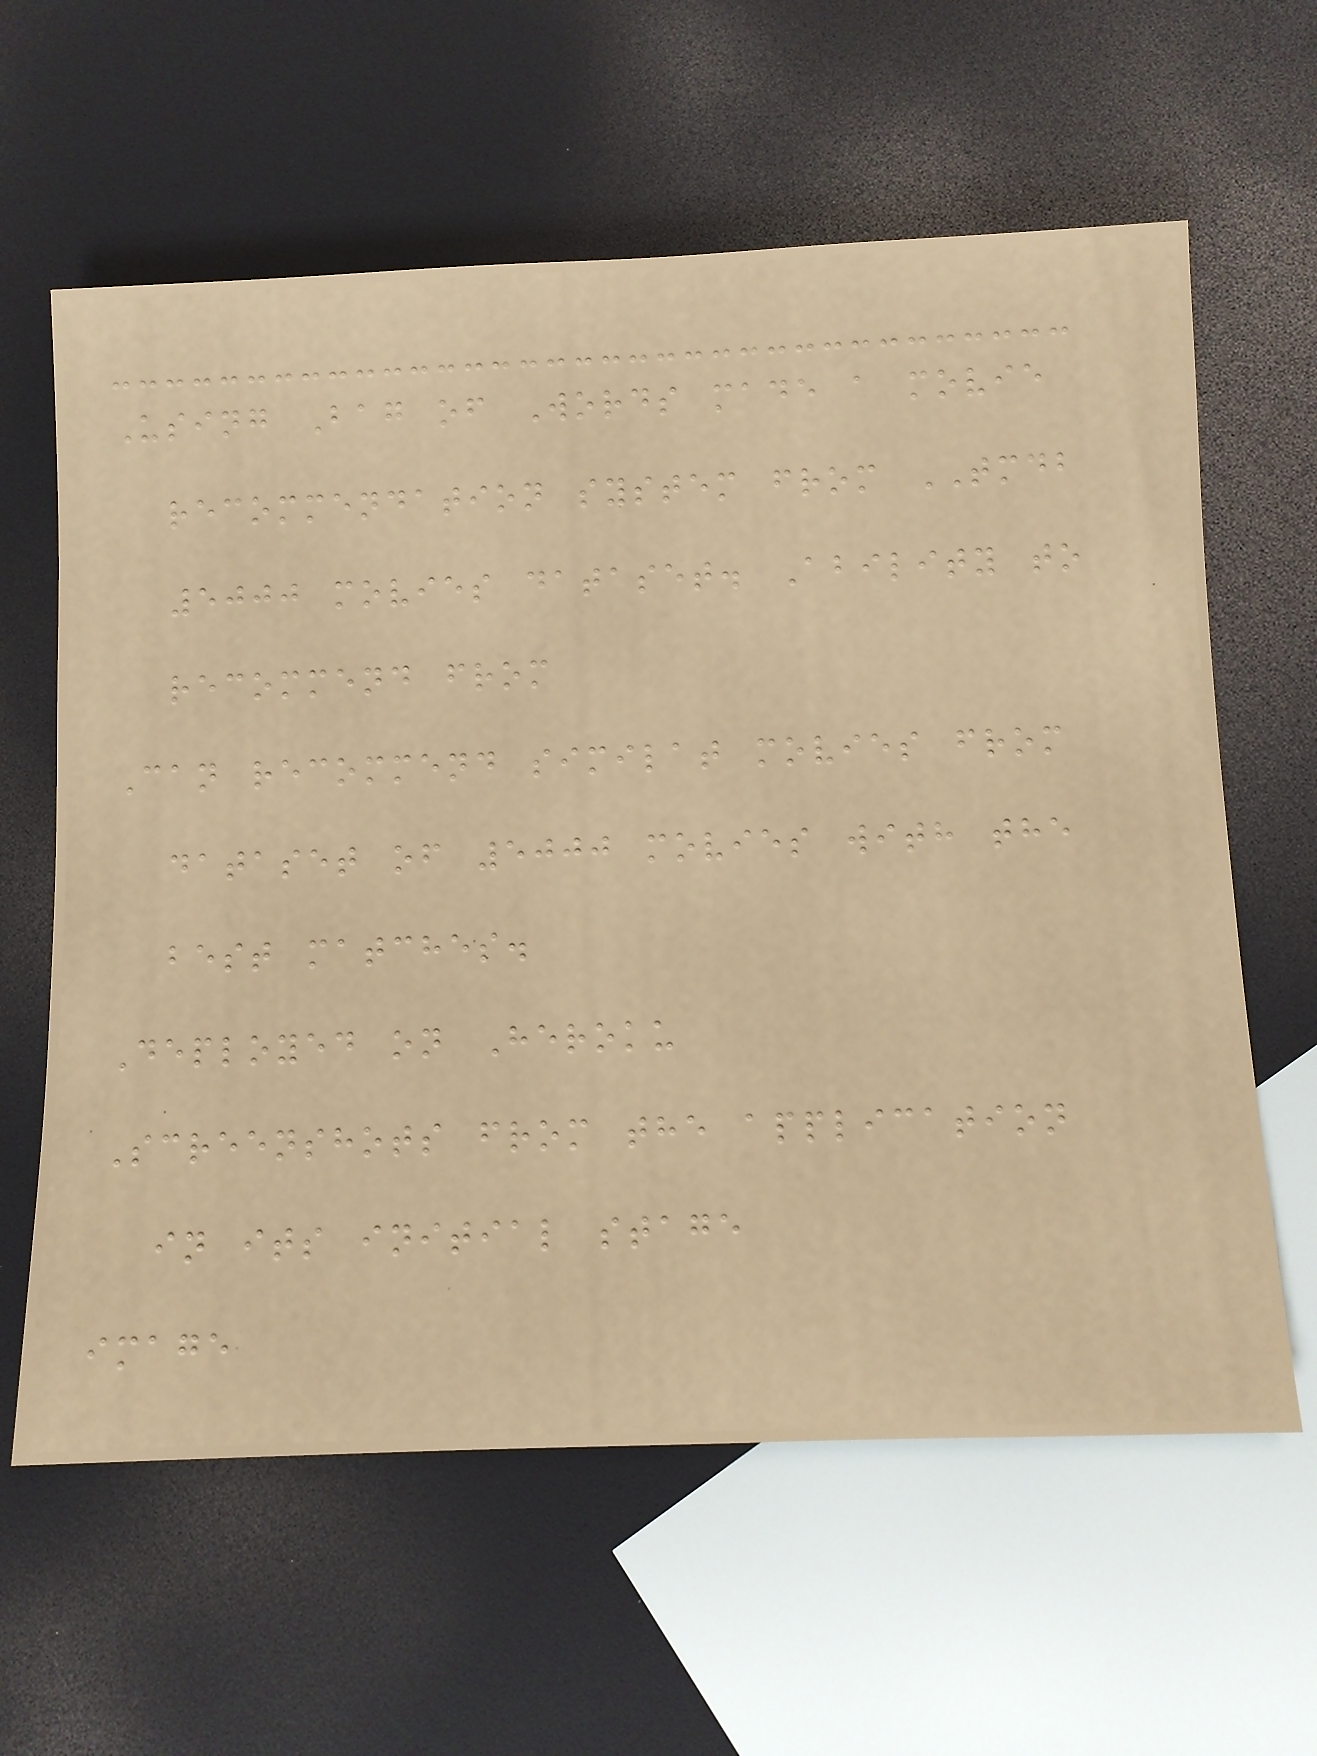Using Bag of Words made a movie
recommendation system from TMDB
5000 movies dataset. Ability to
recommend from
Can recommend similat movies from
dataset of 5000 movies with the
best matches.
Deployed on Heroku
Screenshots from the application
in its initial stage
image
